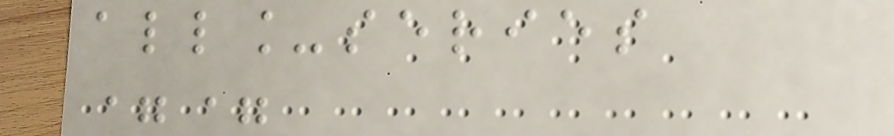all_series
==
